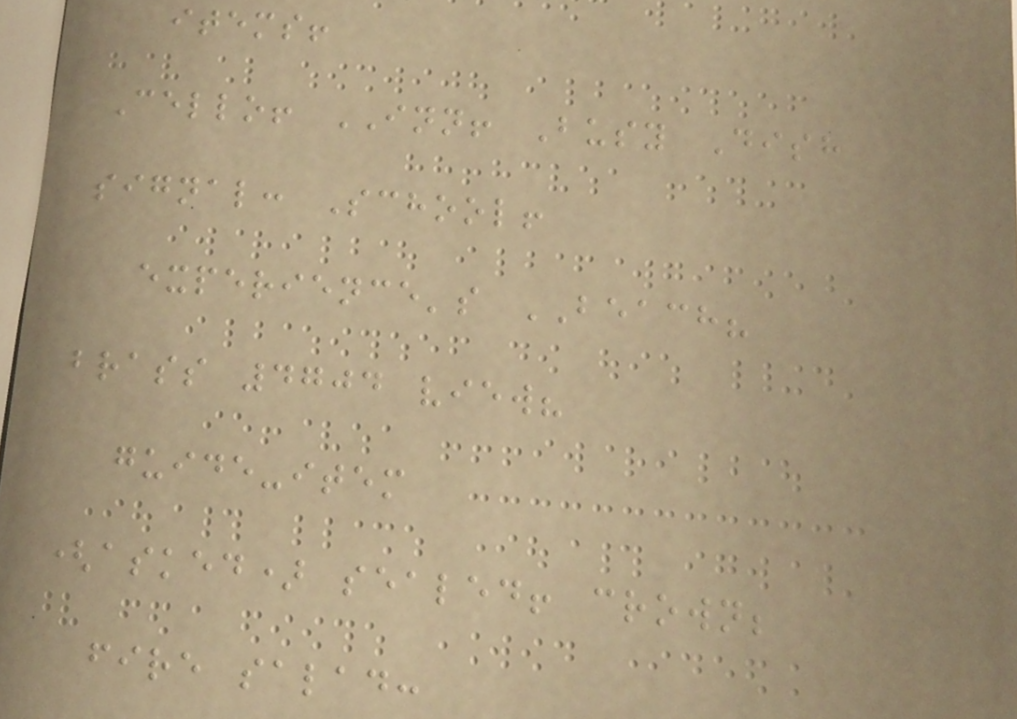items!
Cello! INN! Busy Dish
signal: School!
experience's BEACH?
brass 4704 view?
guide-item
(asked) sealed! crown;
fire salad:
